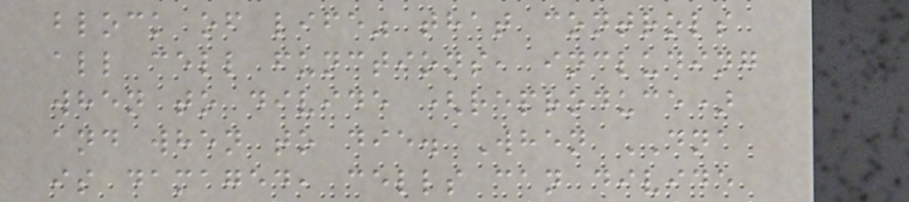block of life" that controls
all cell functions, including
when to divide (reproduce)
and when to die. When DNA
is damaged, cells can divide
